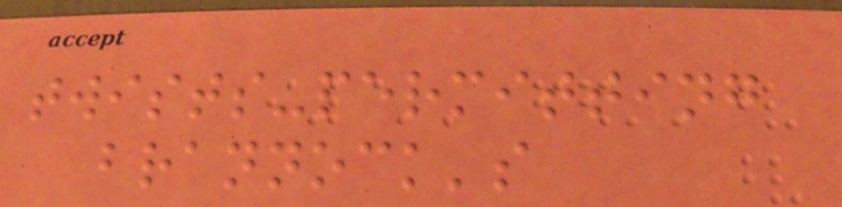twists-permitting
brannock's
